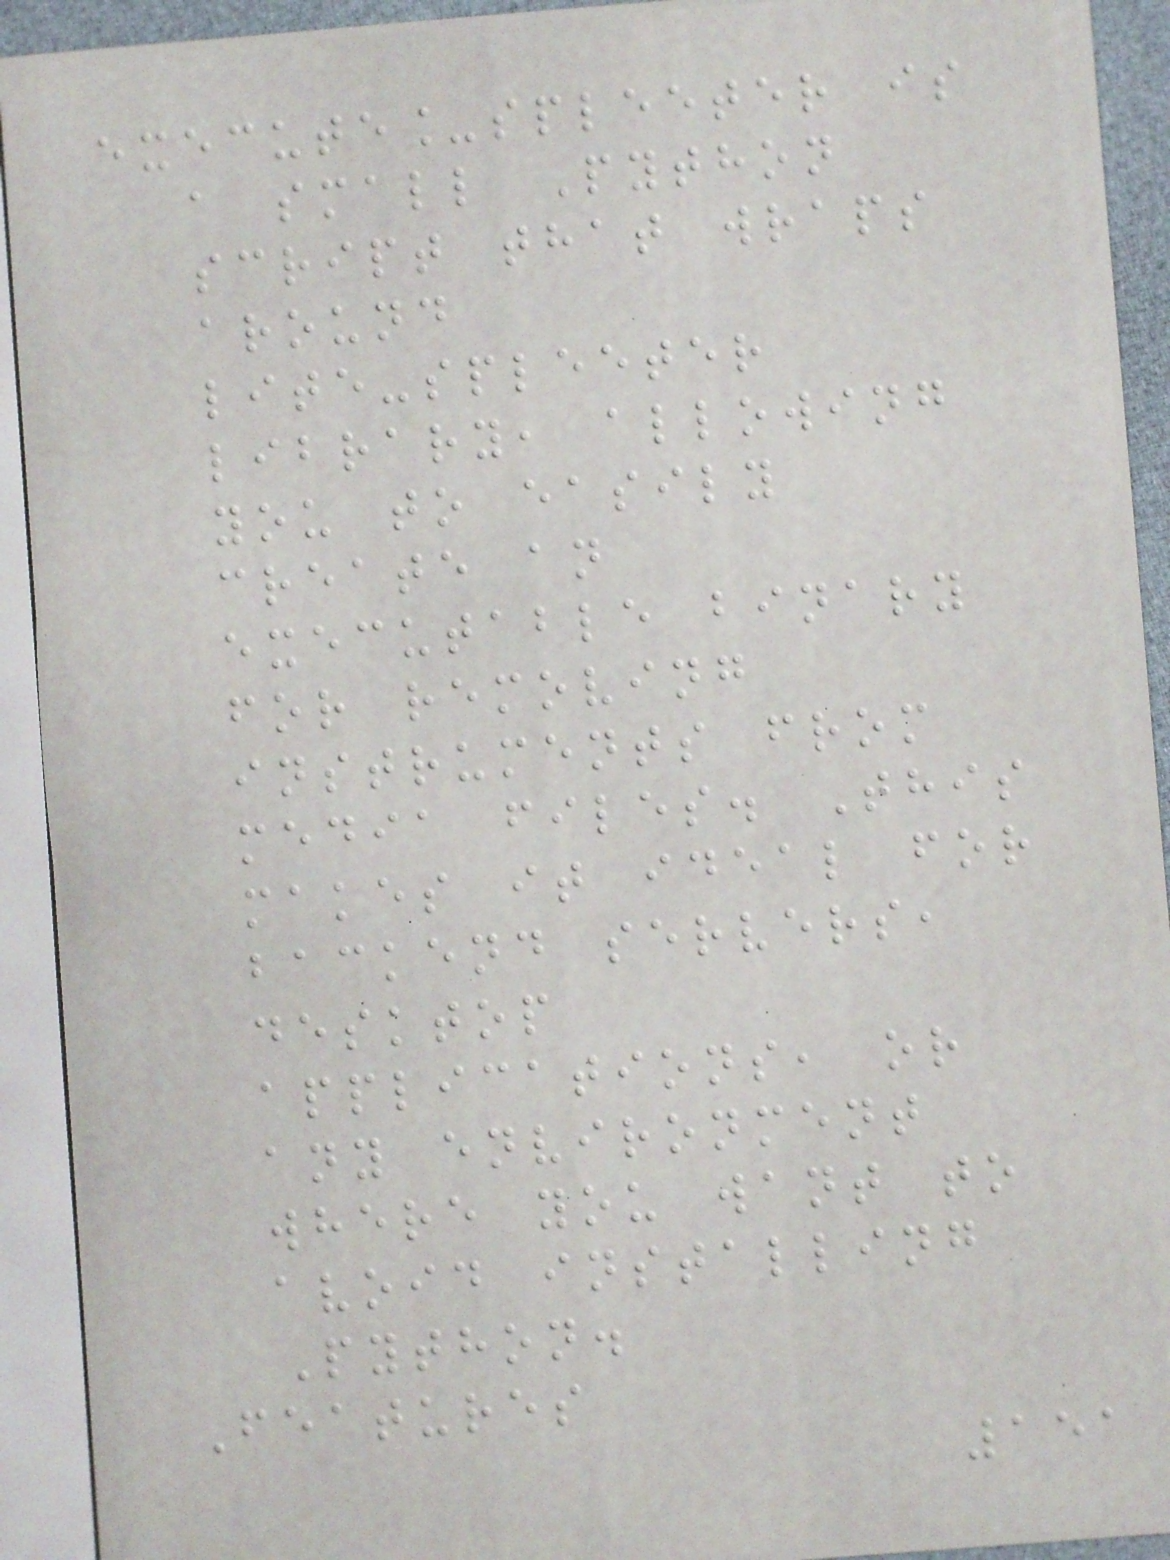execute_spleeter is
a small Python
script that wraps
around
lite-spleeter
library, allowing
you to easily
create an
executable binary
for removing
instruments from
media files. This
makes it ideal for
backend servers,
desktop
applications, or
any environment
where you want to
avoid installing
Python.
Features
151
